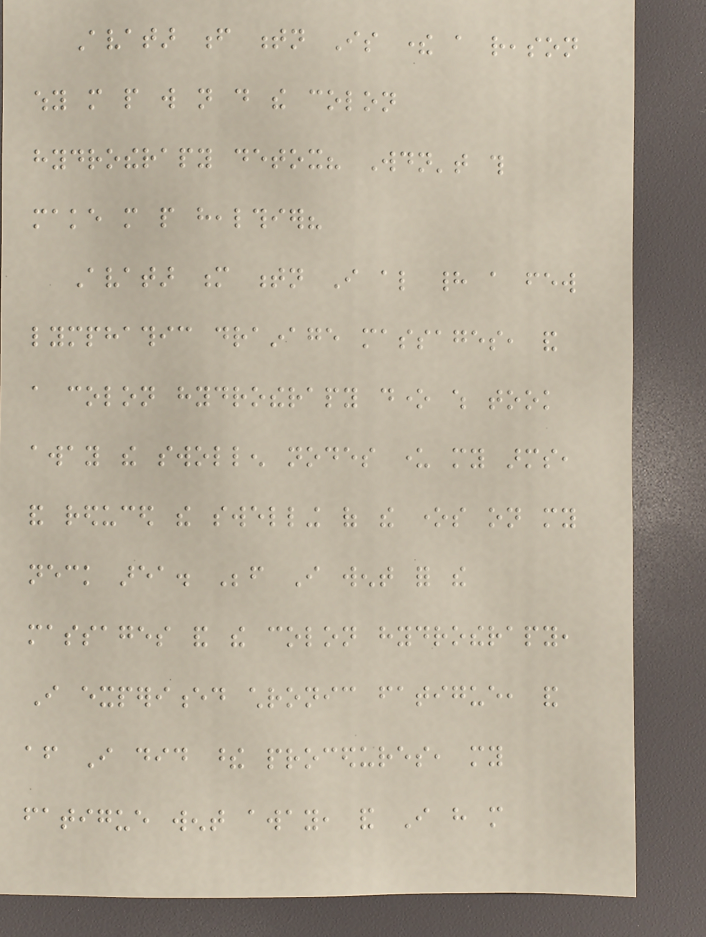Avatar f tn Is there a reason
why more people will not do the colon
hydrotherapy detox? Wouldn't this
make more people healthier?
Avatar m tn I also had a few
lymphathic drainage massages, and
a colon hydrotherapy done which took
away the swollen nodes under my arms,
and reduced the swelling of the ones on my
neck area. Before I went for the
massages and the colon hydrotherapy,
I experienced chronic fatigue, and
after I did these procedures, my
fatigue went away, and I have more
